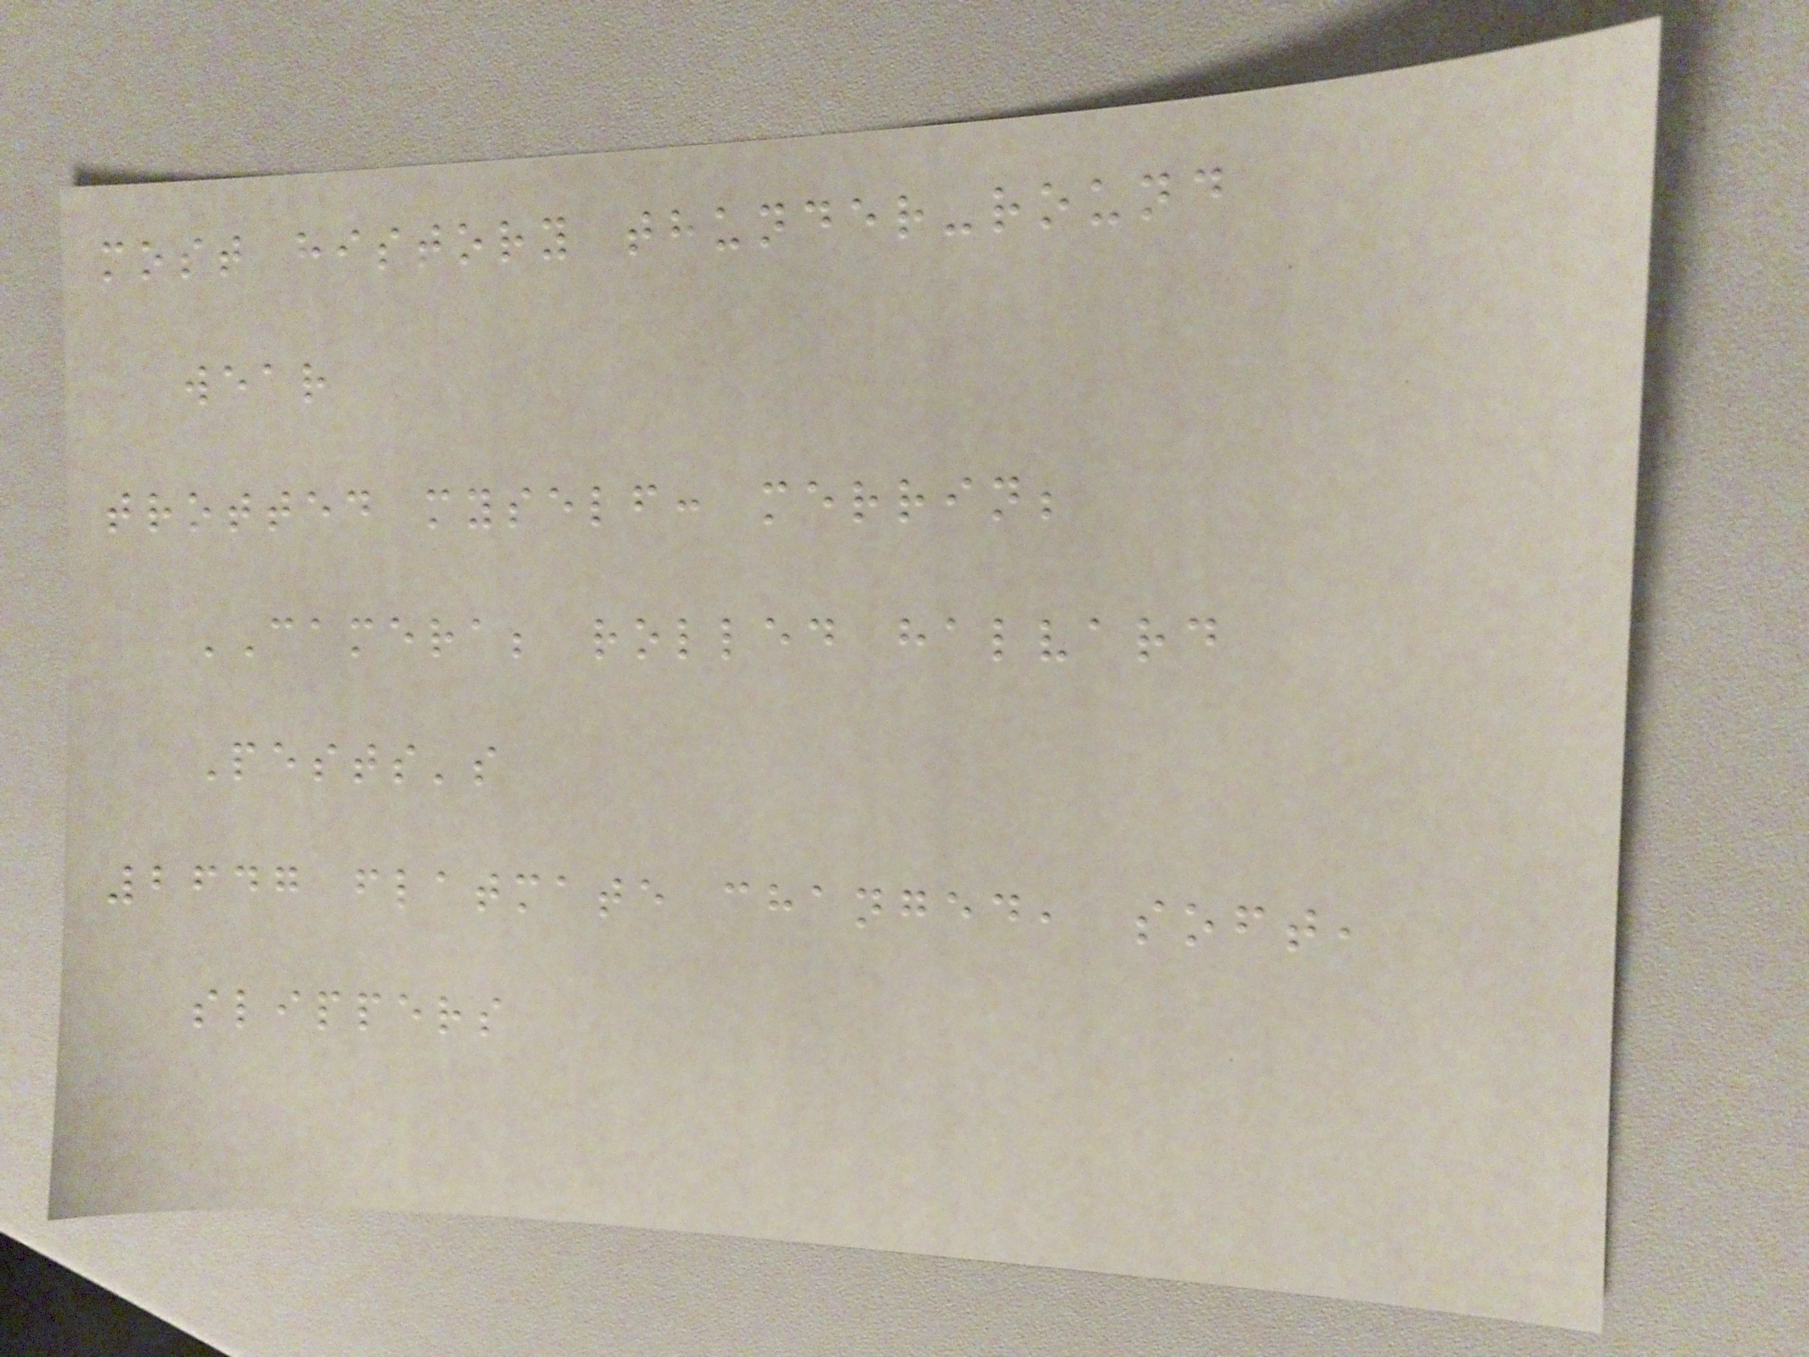most history thunder-round
wear
trotted myself: merrin;
CAMERA; rolled halvard
Pests's
2647 flatmate changed, soft,
slippers
